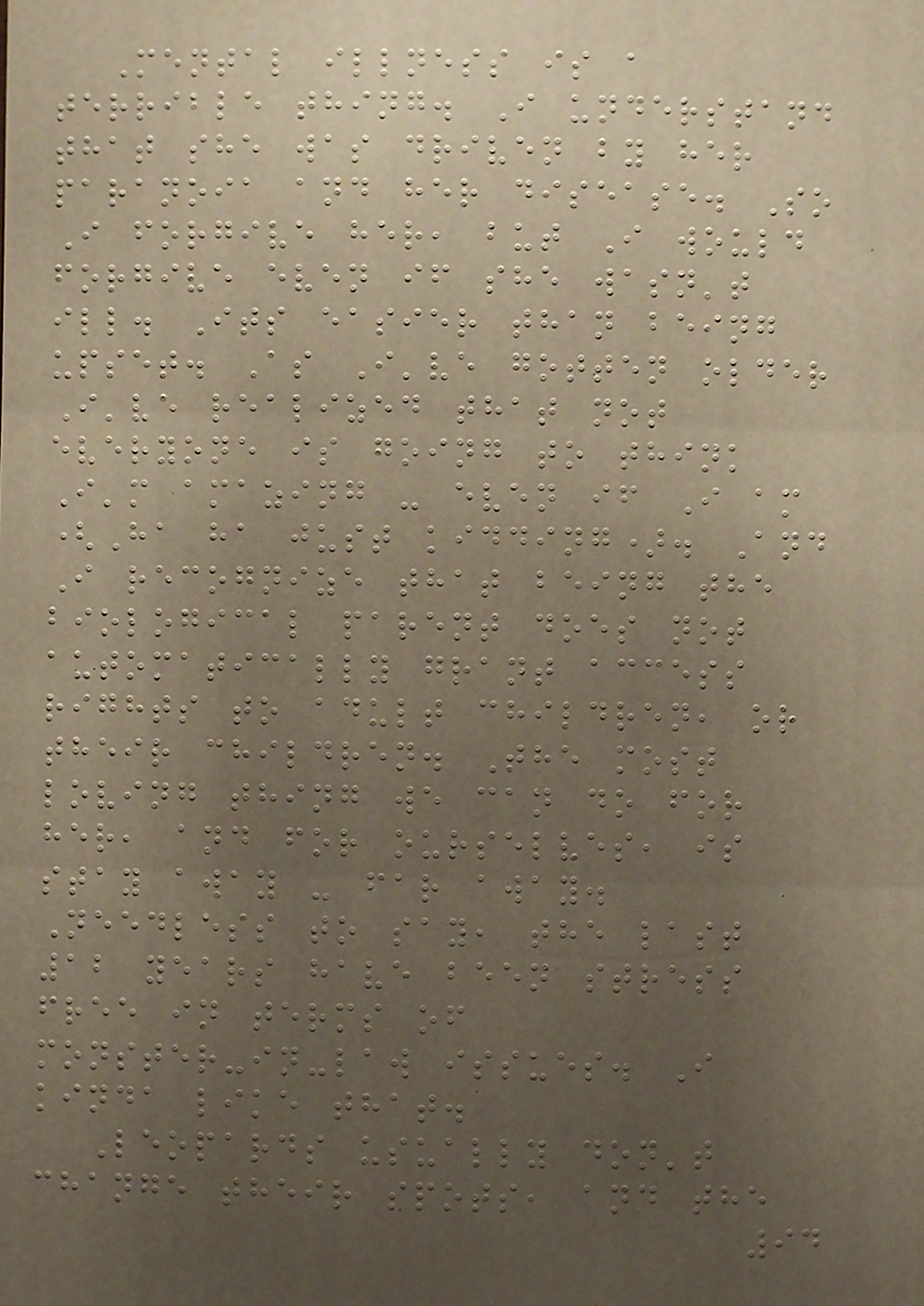Mental illness is a
terrible thing. I understand
that she was driven by her
paranoia and her disease. So
I forgive her, but I would
forgive even if she wasn't
ill. Its easier than being
upset. As I've gotten older
I've realized that not
everyone is going to think
I'm amazing - even if I am
(Ha ha just kidding). And
I recognize that being the
biological parent does not
automatically grant access
rights to adult children, or
their children. The most
loving thing we can do for
her, and for ourselves, is
stay away - far away.
Needless to say, the last
12 years have been stress
free in terms of
monster-in-law issues. I
kinda like that.
Leopards usually don't
change their spots, and the
94
